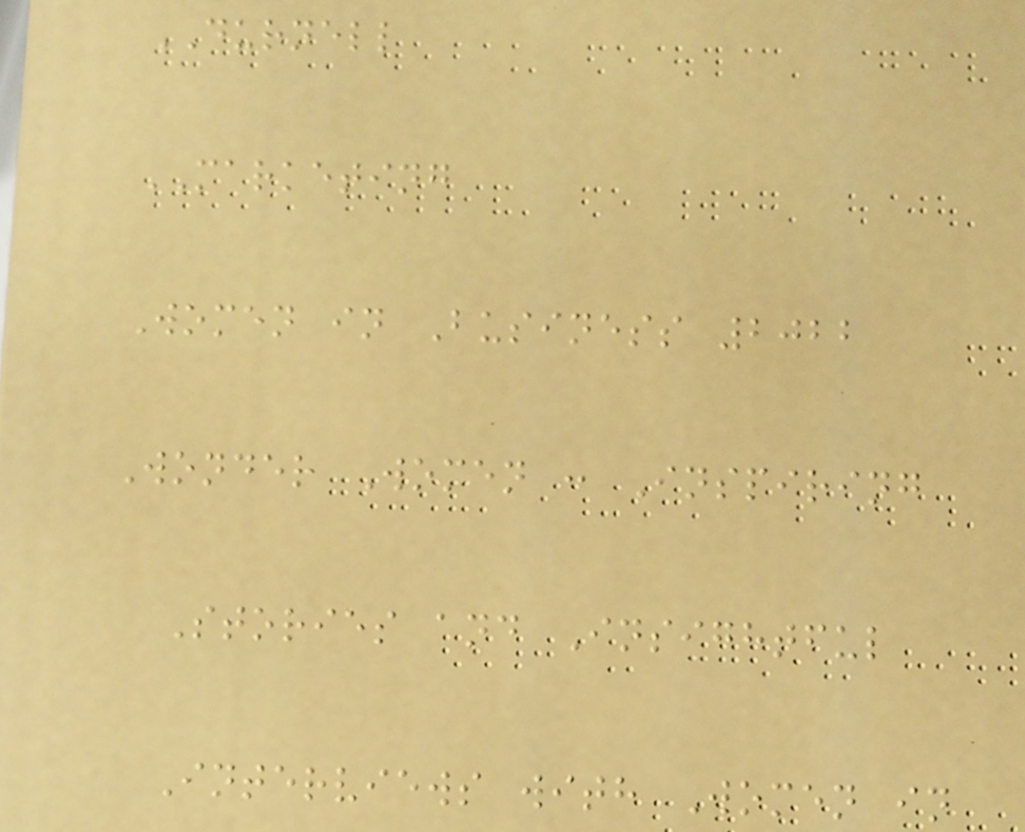DURNELL
MARKETING
Women in Business 2022
Wonder Women : Inspiring
Stories and Insightful
Interviews with Women in
